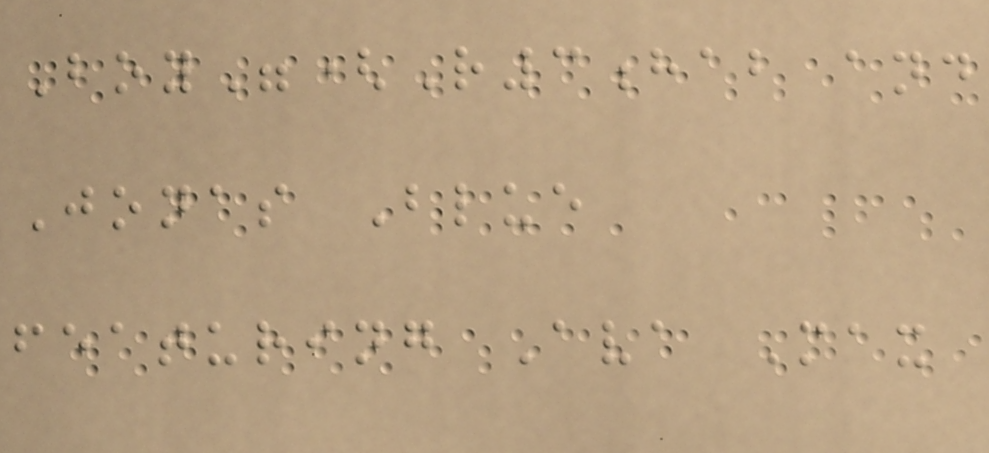Boy"(R3hab and
Jonas Blue
featuring Ava Max
